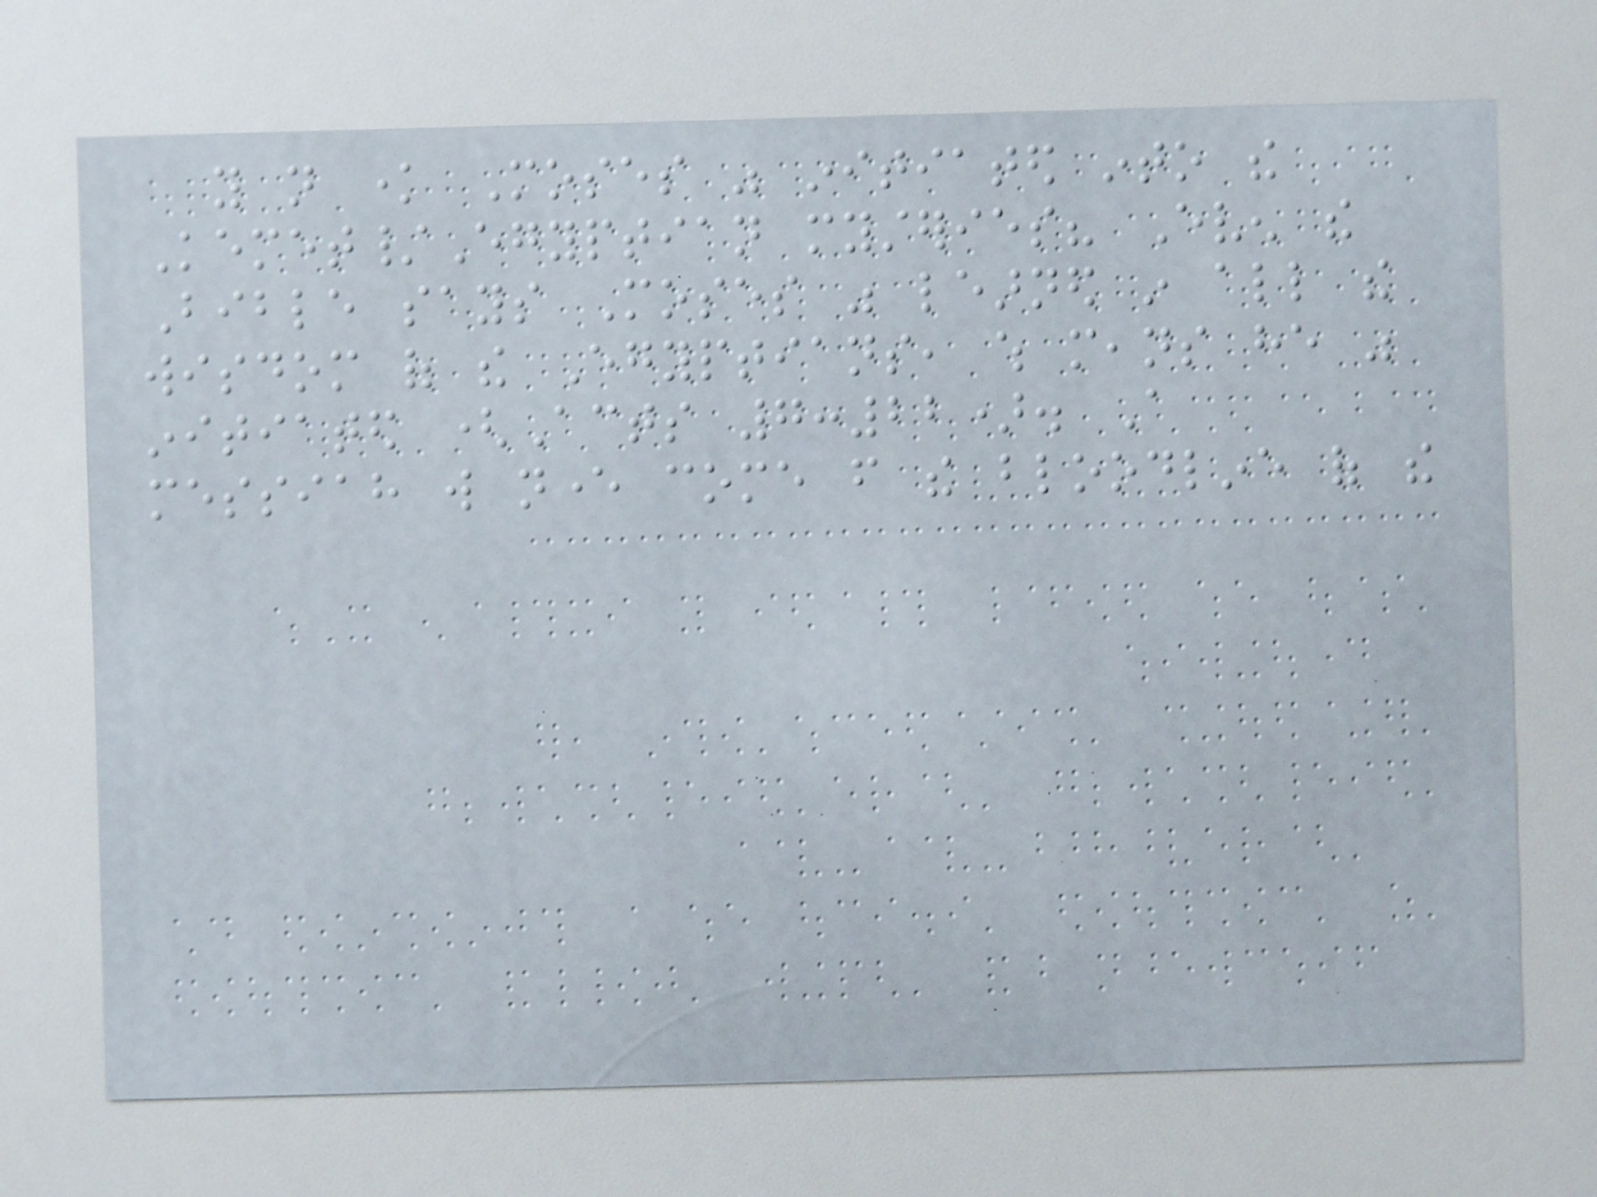you not know Moses was initiated into the
Kemet/Egyptian mysteries? Even the
Bible says Moses was learned in all the
wisdom of the Egyptians, which means he was
initiated (Acts 7:22). A
messiah will never come from the bloodline of the
